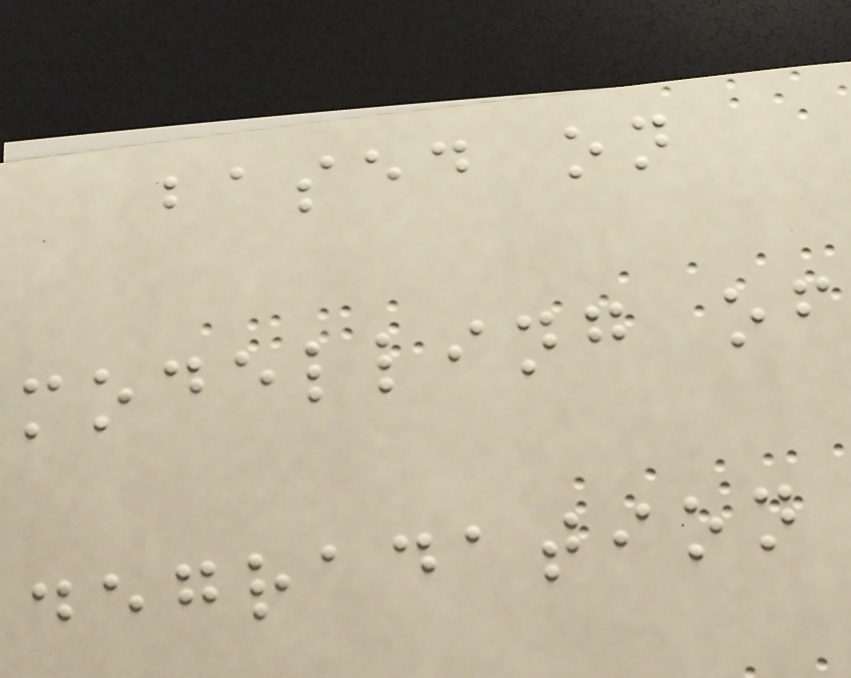based on
modelling of
degradation
